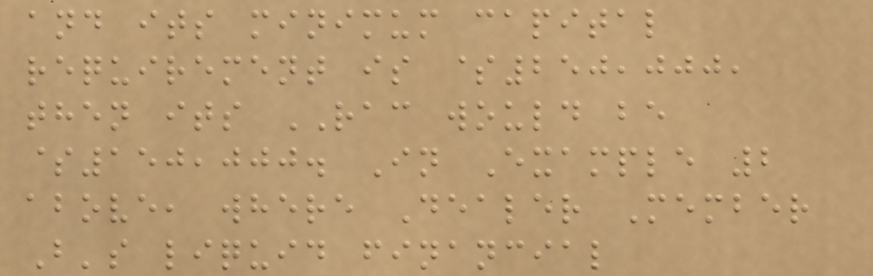and its minimum capital
requirement is $250,000,
then its RAC would be
$150,000. In Example 2
above, where Dealer Member
B's liquid financial
